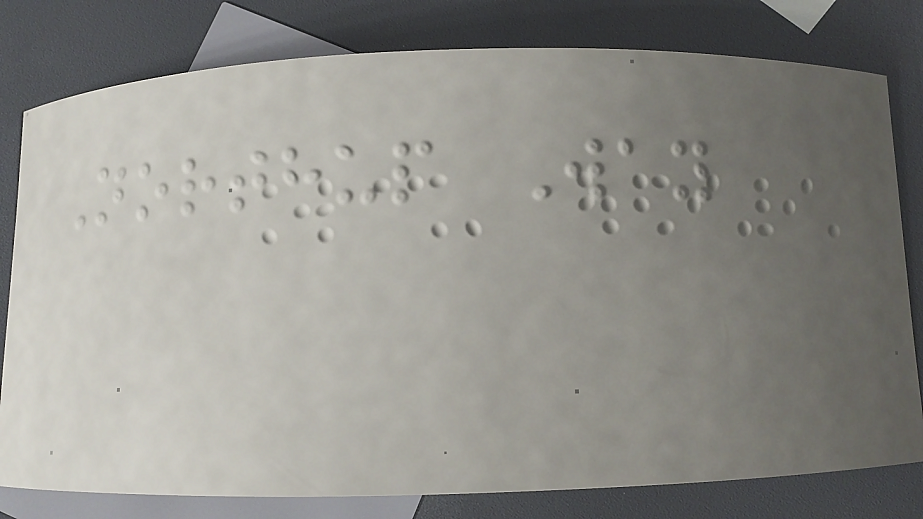Northup Way
